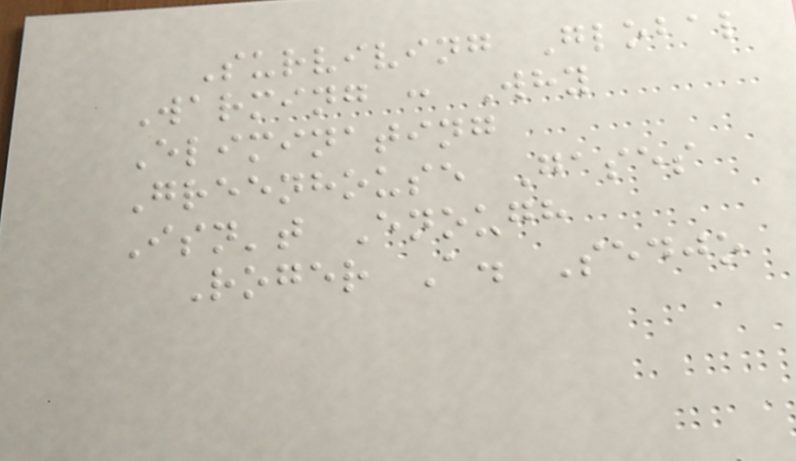Surviving Global
Warming : Why
Eliminating
Greenhouse Gases
Isn't Enough
Roger A. Sedjo
